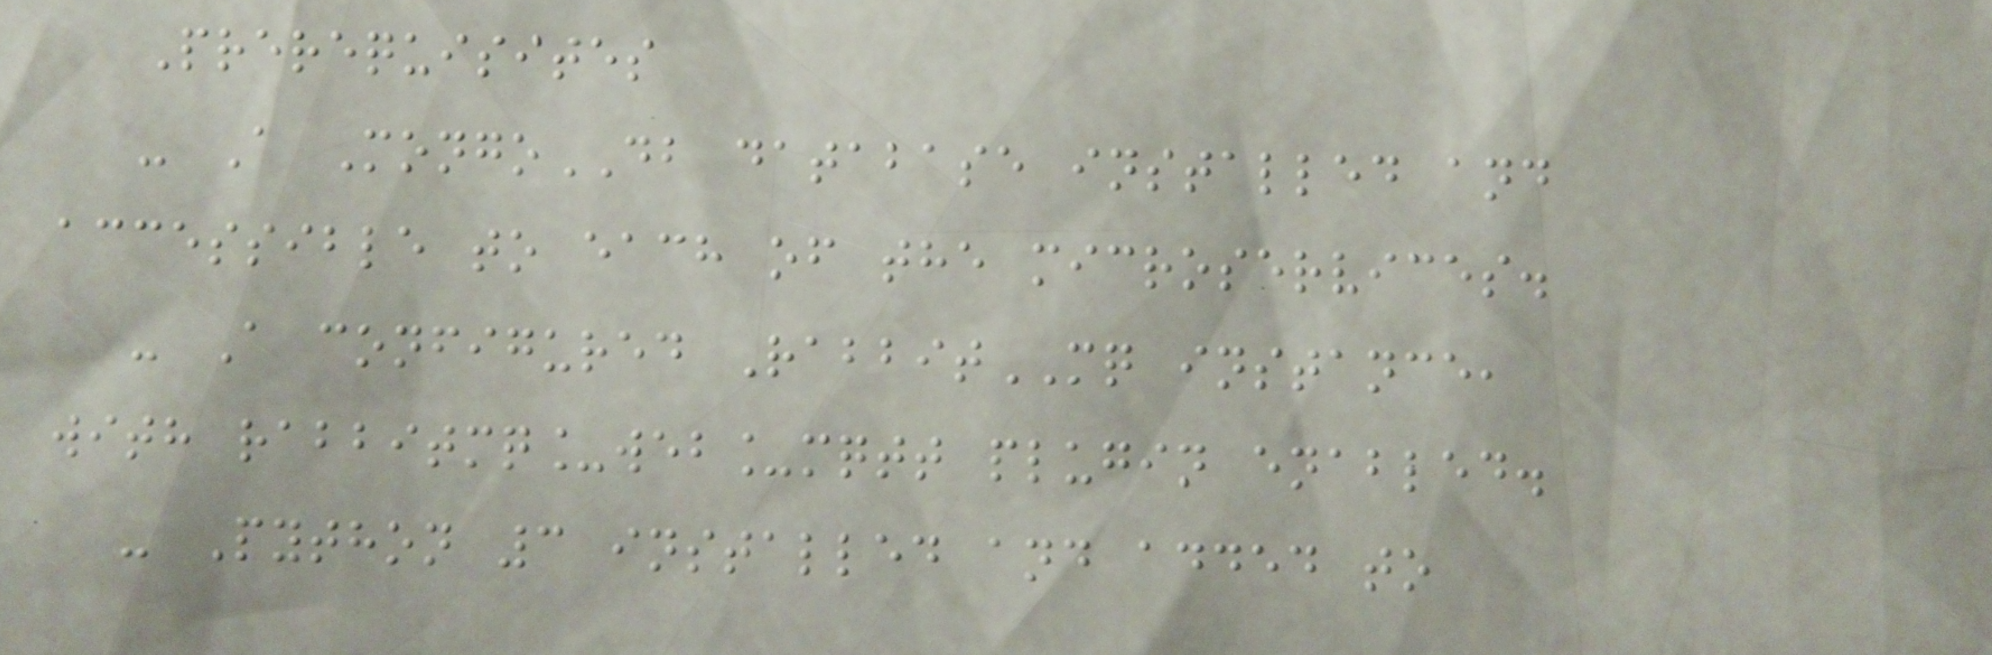Prerequisites
- A MongoDB database installed and
accessible to each of the microservices.
- A configured RabbitMQ instance,
with rabbitmq_web_mqtt plugin enabled.
- Python 3 installed and added to
